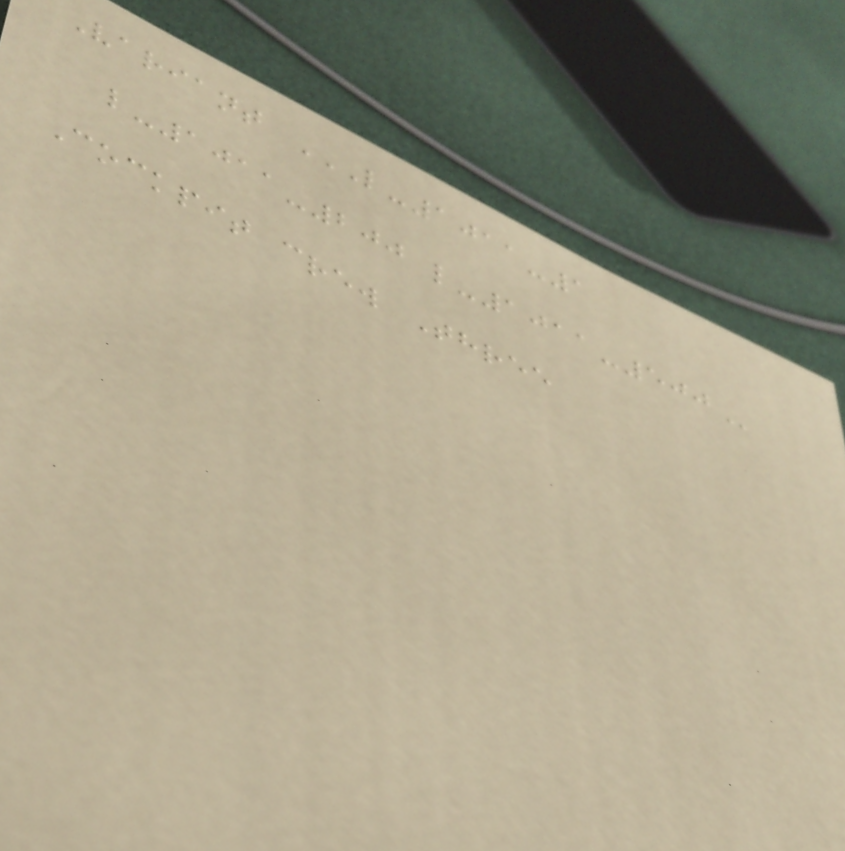Variant L-1011-1
L-1011-200 L-1011-500
Cockpit crew Three
